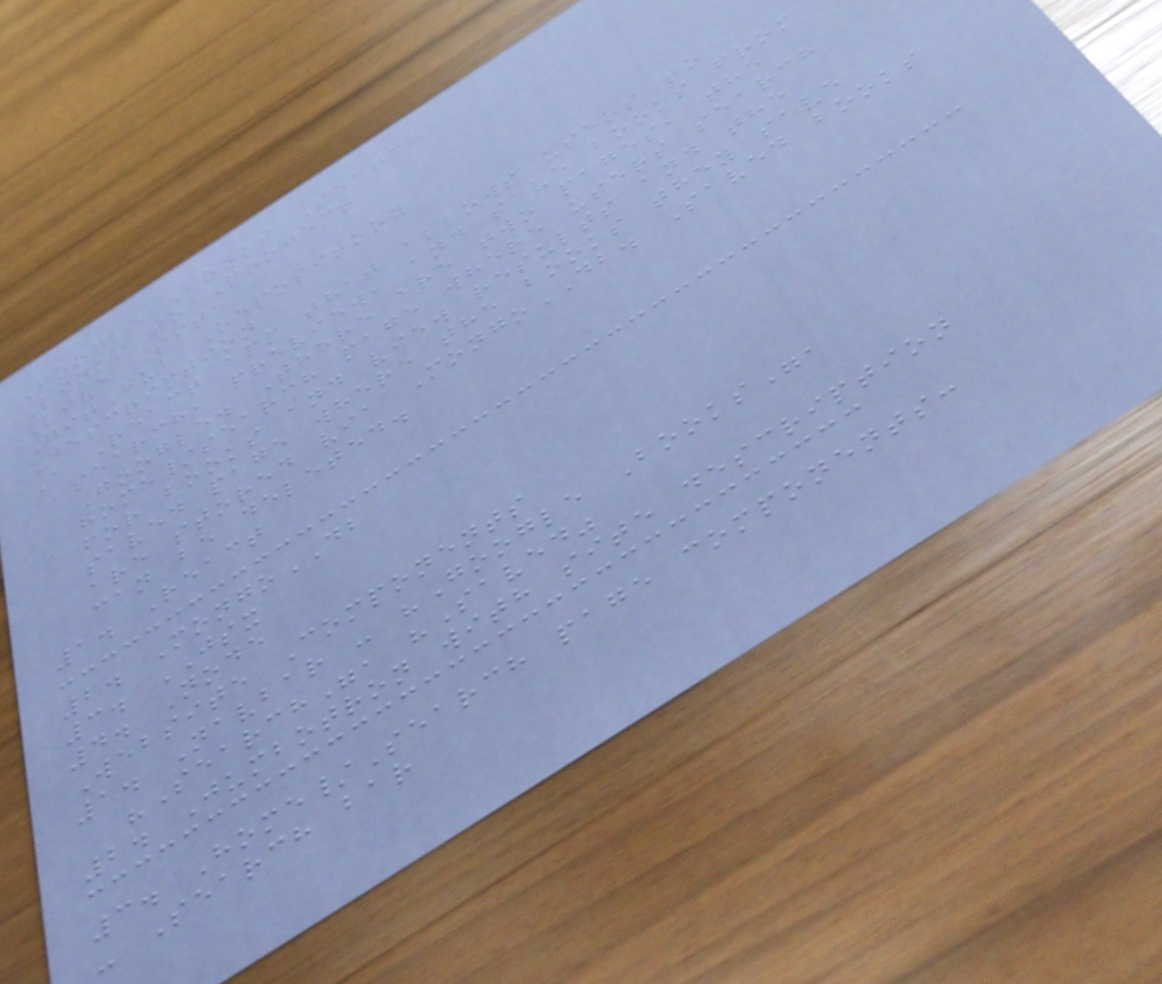Google Books Search
Links to Project
Live Site
GitHub Repository
Description
A React app that allows users to
search, preview, and save books from
Google. There are two pages, the
home/search page where users search
for books and view results and the
saved page where the books they save
are stored via MongoDB. Saved books
can be deleted.
1. React
2. MongoDB
3. JSX
4. Node
Website Components
1. Navbar - "Google Books",
"Search", "Saved"
2. Jumbotron with site description
3. Home/Search page components:
- Search bar
